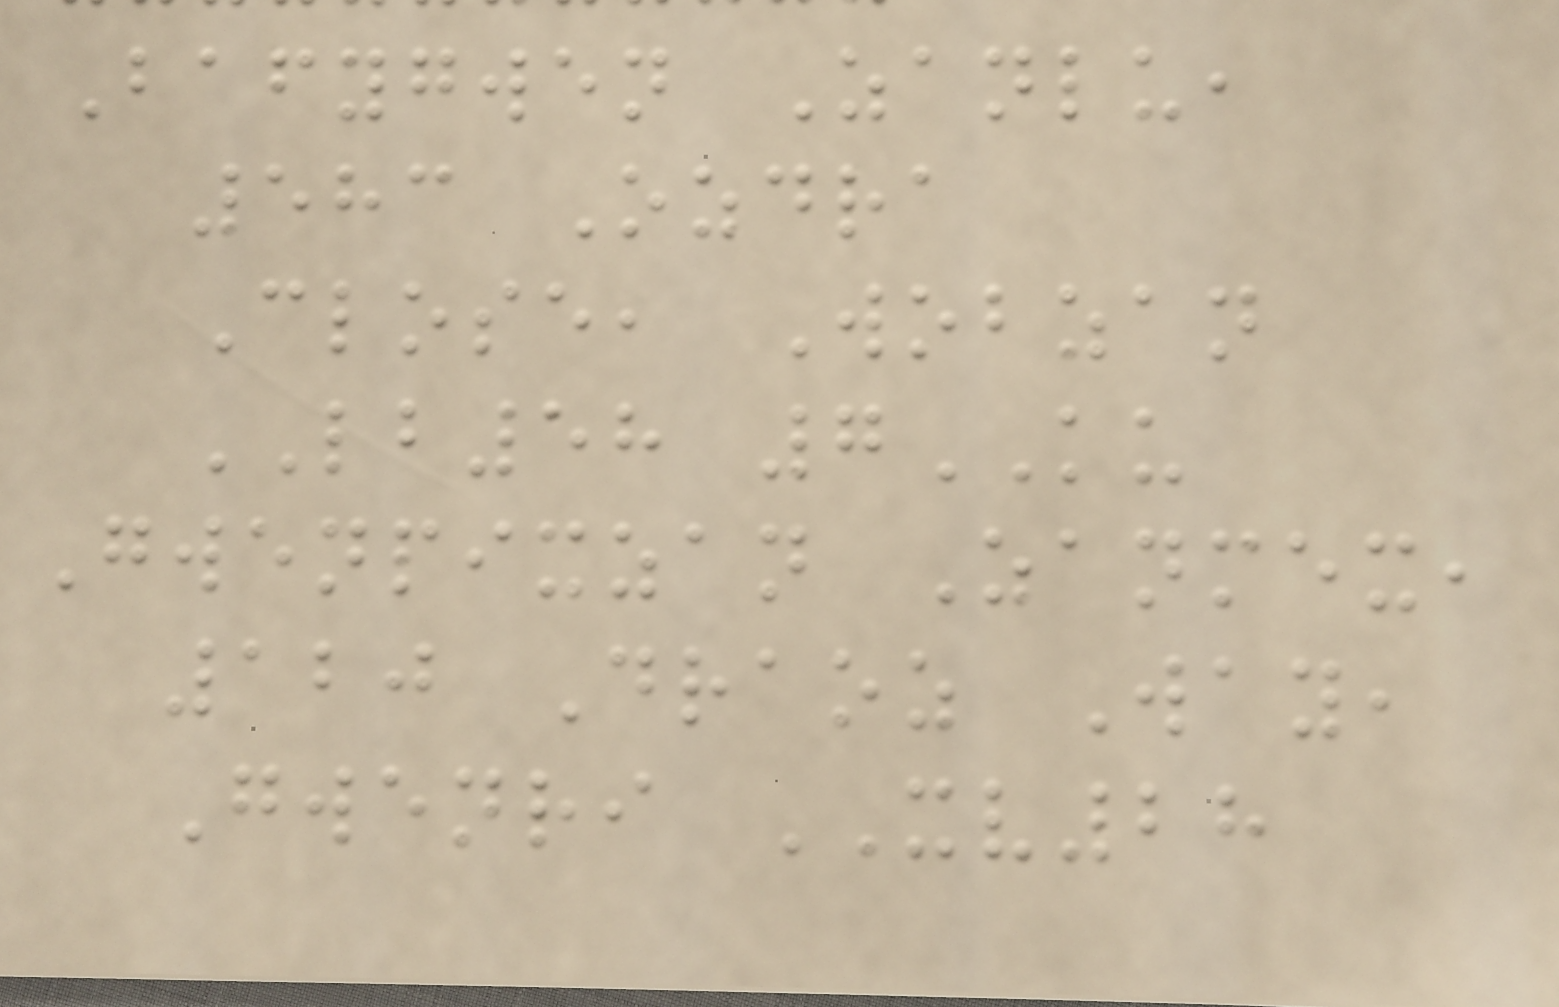Bafygwen Zanlu,
583 Ozdra
Close, Wobzan
LB58 7KU
Gwenpixzan Zanmex,
120 Draoz Way,
Gwenri XV28
